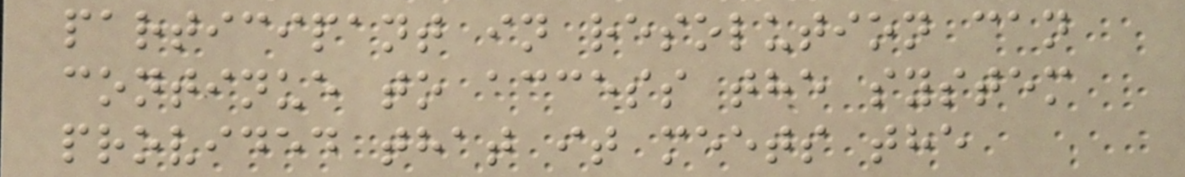participant in resolution can
continue to access the system
provided that it meets the
